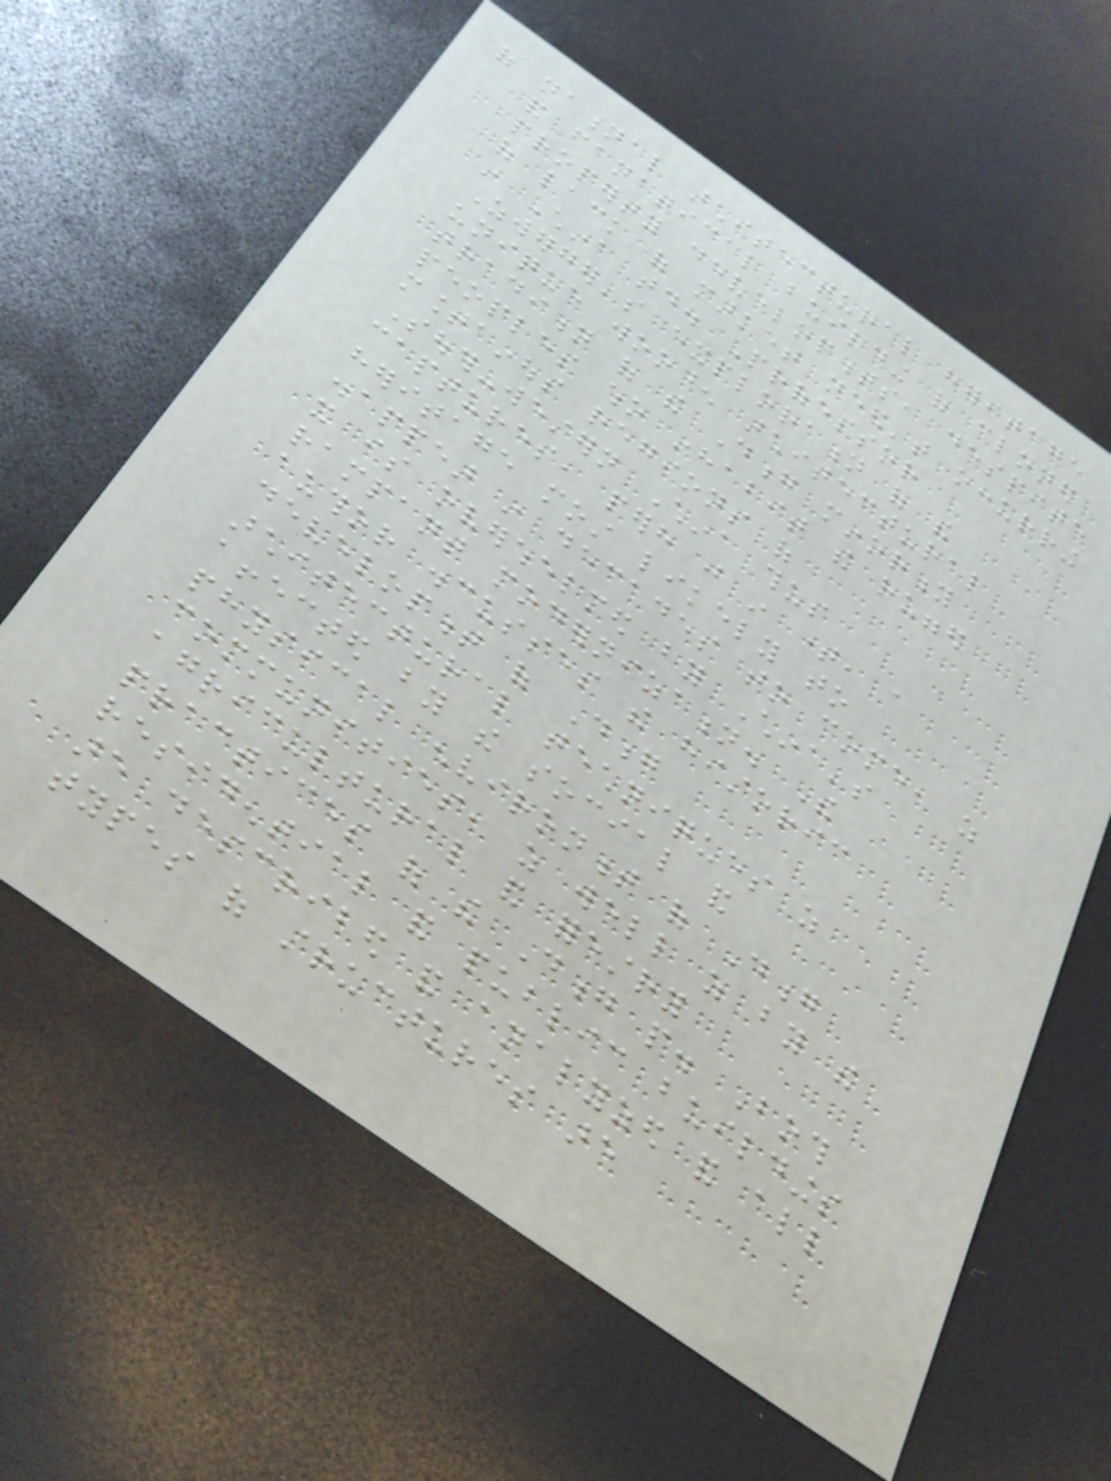of national architectural heritage
and fanatical building of cloned
property developments, despite
of lack of market need't occurring
in China today. Professor
Zwerger's exploration of the
unique wooden architectural
tradition of the Dong minority
peoples who inhabit the rugged
mountainous regions of
South-western China thus
captures, perhaps just in time, a
heritage most likely to
disappear in decades to come, as
it is overwhelmed by China's
rampant modernization. The
author discusses the historic
development of Dong
architectural techniques as
affected by the social and
physical environment of Dong
communities, as well as by the
agricultural and forestry
practices of the Dong people. Both
residential and public buildings
are described and analyzed and all
types of structures are
